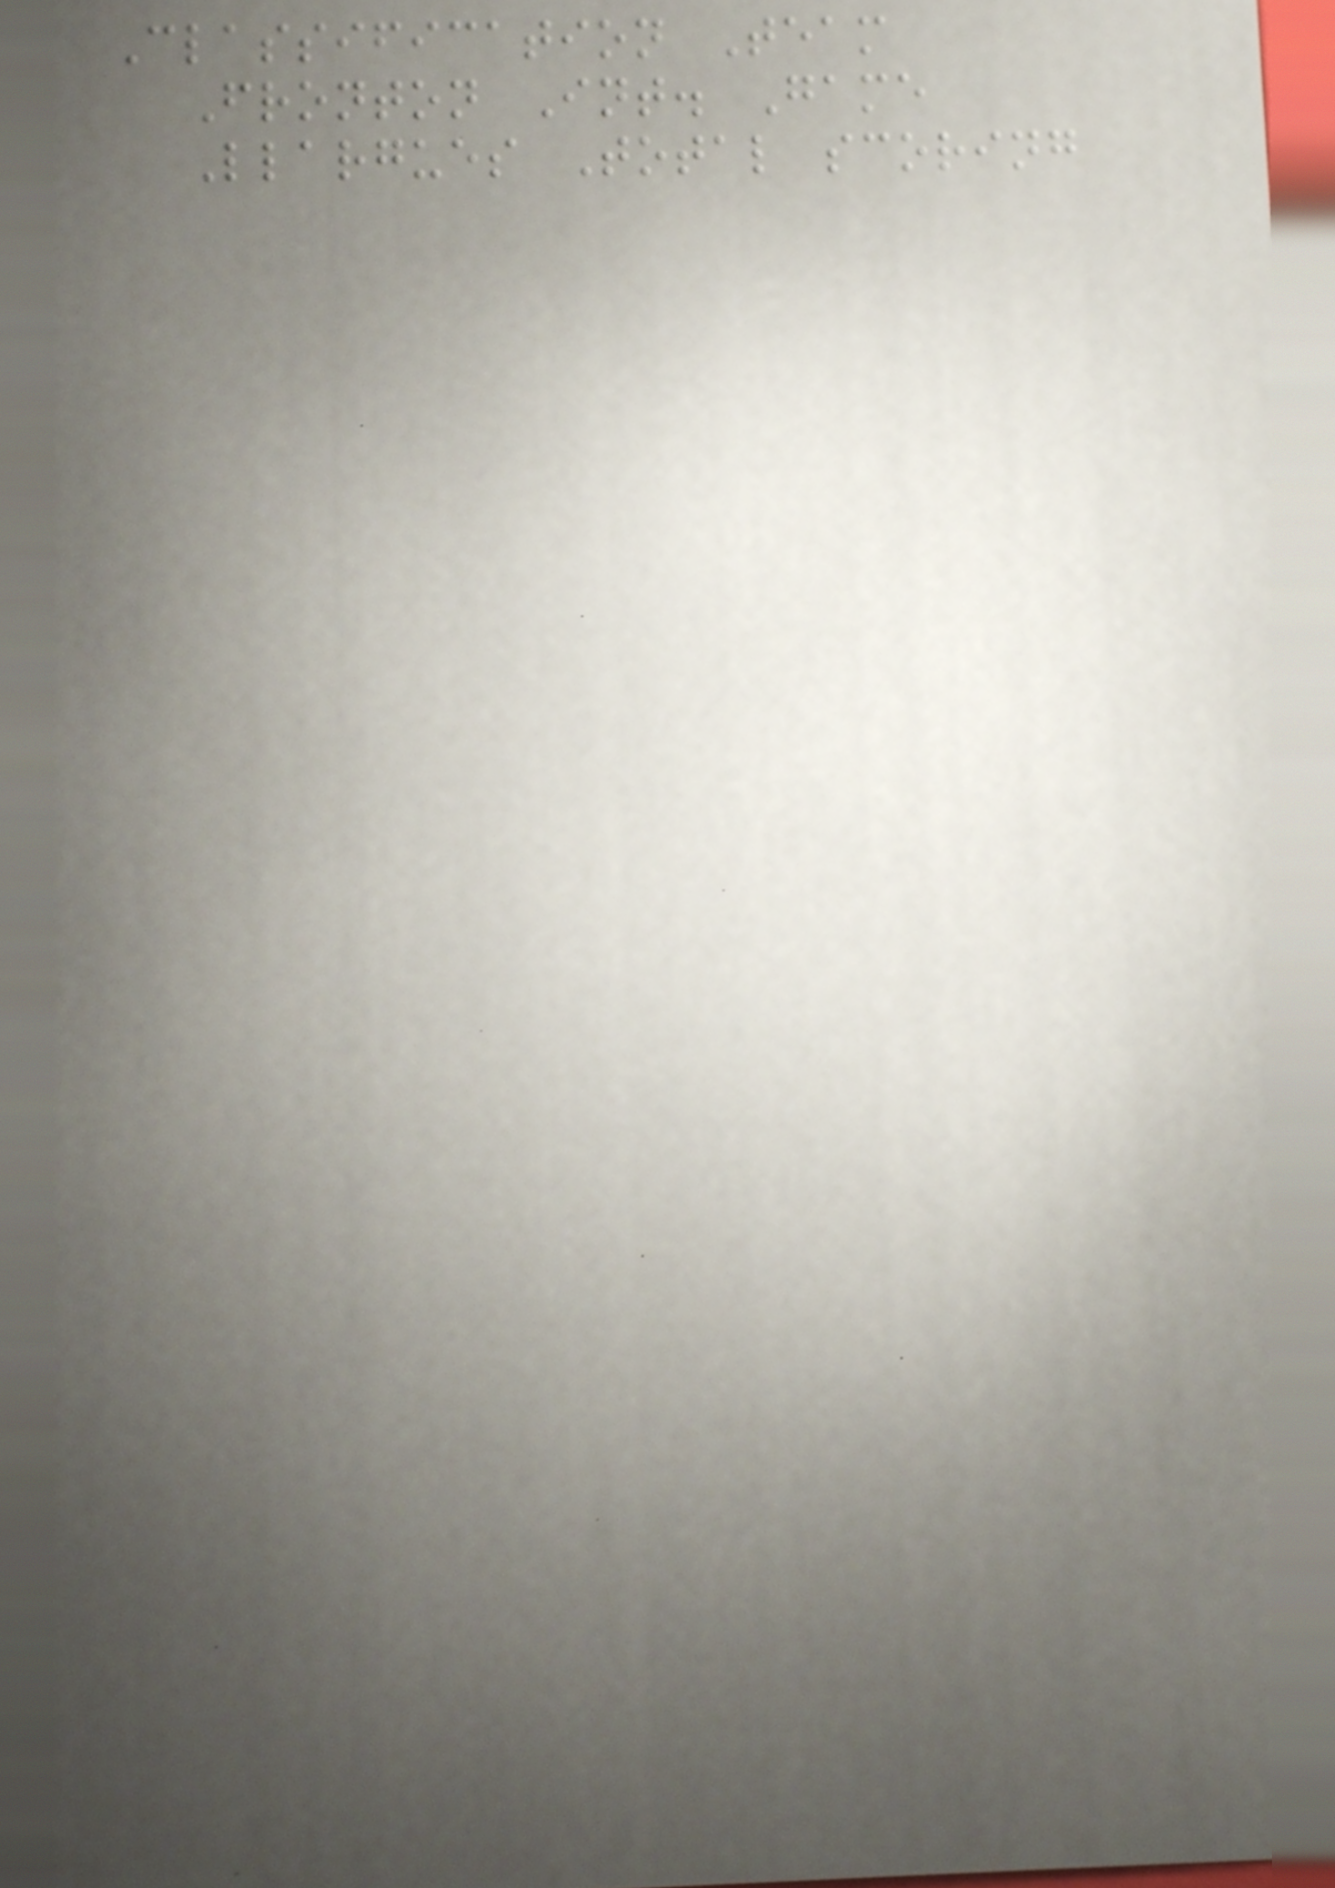Classification Team
Fronton Int. Game
Llargues Total scoring
